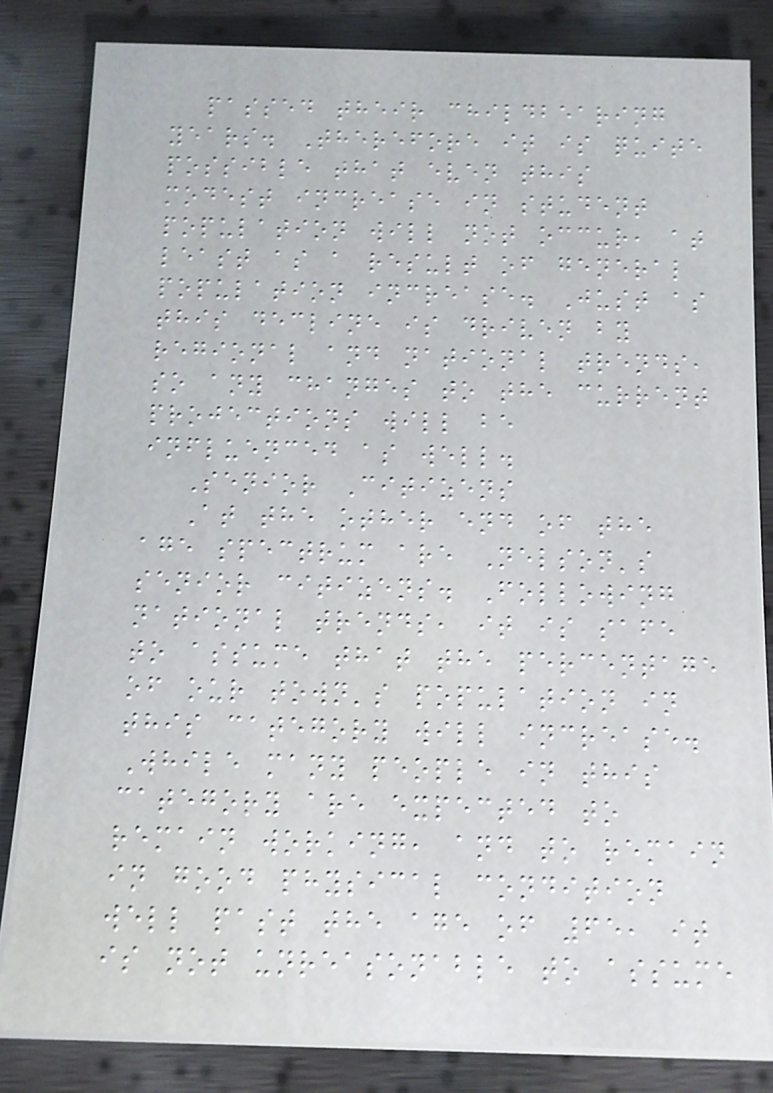passed their childbearing
years. Therefore it is quite
possible that even this
modest increase in student
population will not occur, at
least as a result of general
population increase. Just as
this decline is driven by
regional and national trends,
so any changes to the current
projections will be
influenced as well.
Senior Citizens
At the other end of the
age spectrum are Nelson's
senior citizens. Following
national trends, it is safe
to assume that the percentage
of our town's population in
this category will increase.
While many people in this
category are expected to
remain working, and to remain
in good physical condition
well past the age of 65, it
is not unreasonable to assume
